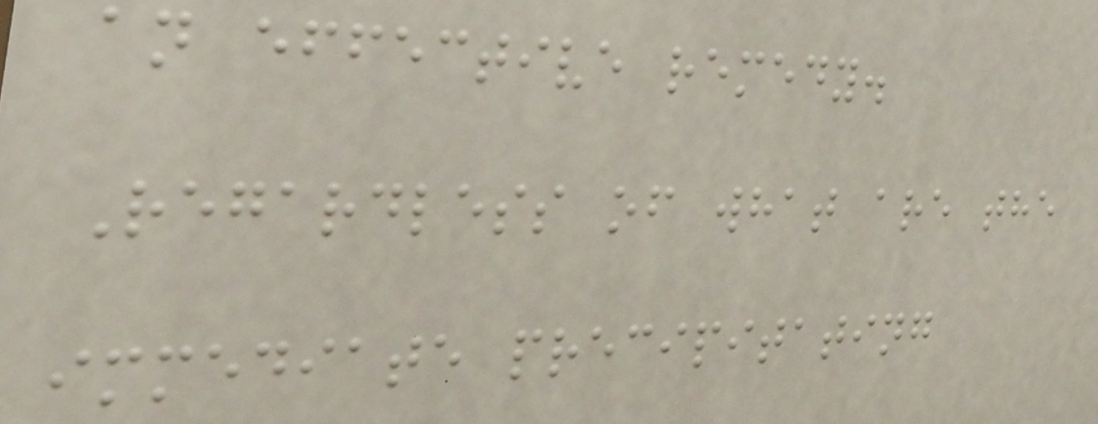an effective remedy.
Regardless of what are the
immediate precipitating
